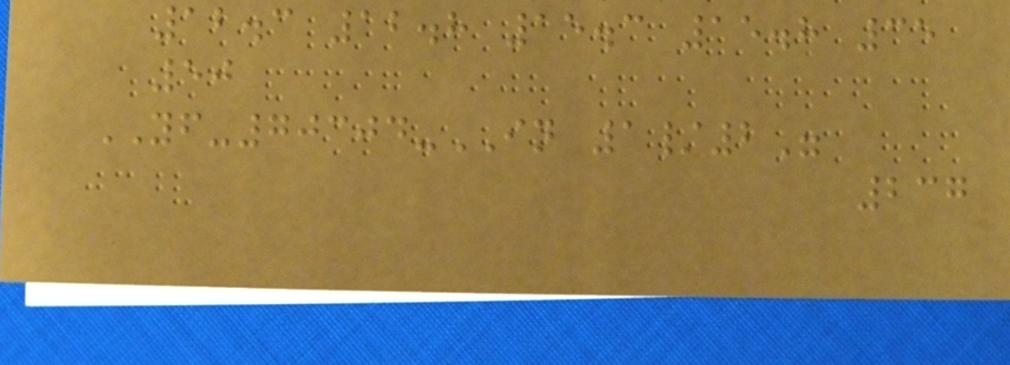12.3 12.8 15.3 15.8 35
50
YF-70304-IN 1/2"
237
